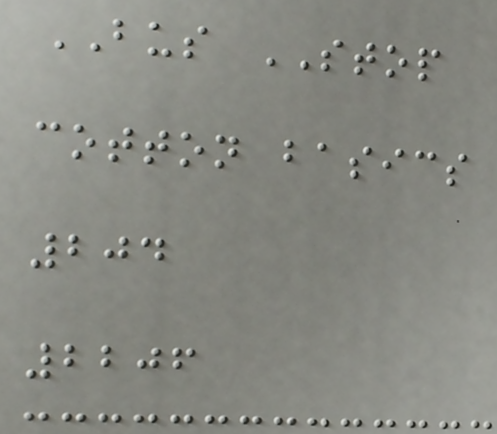BUS STOP
cotton basics
204
2206
